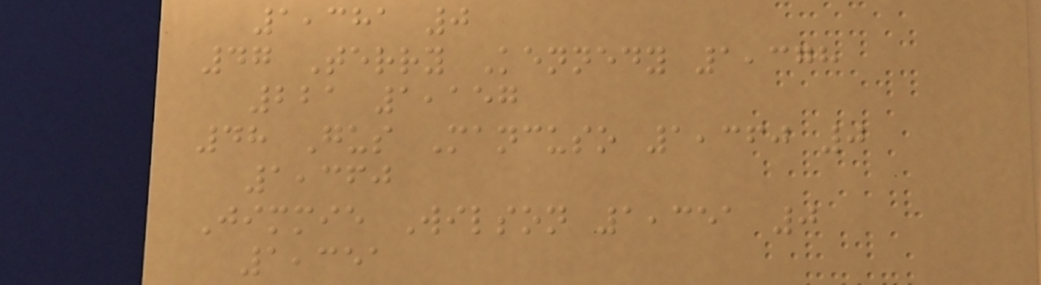1,381 0
47 Terry Kennedy 1,378
221 1,157
48 Gus Mancuso 1,360 0
1,360
Jimmie Wilson 1,351 0
1,351
